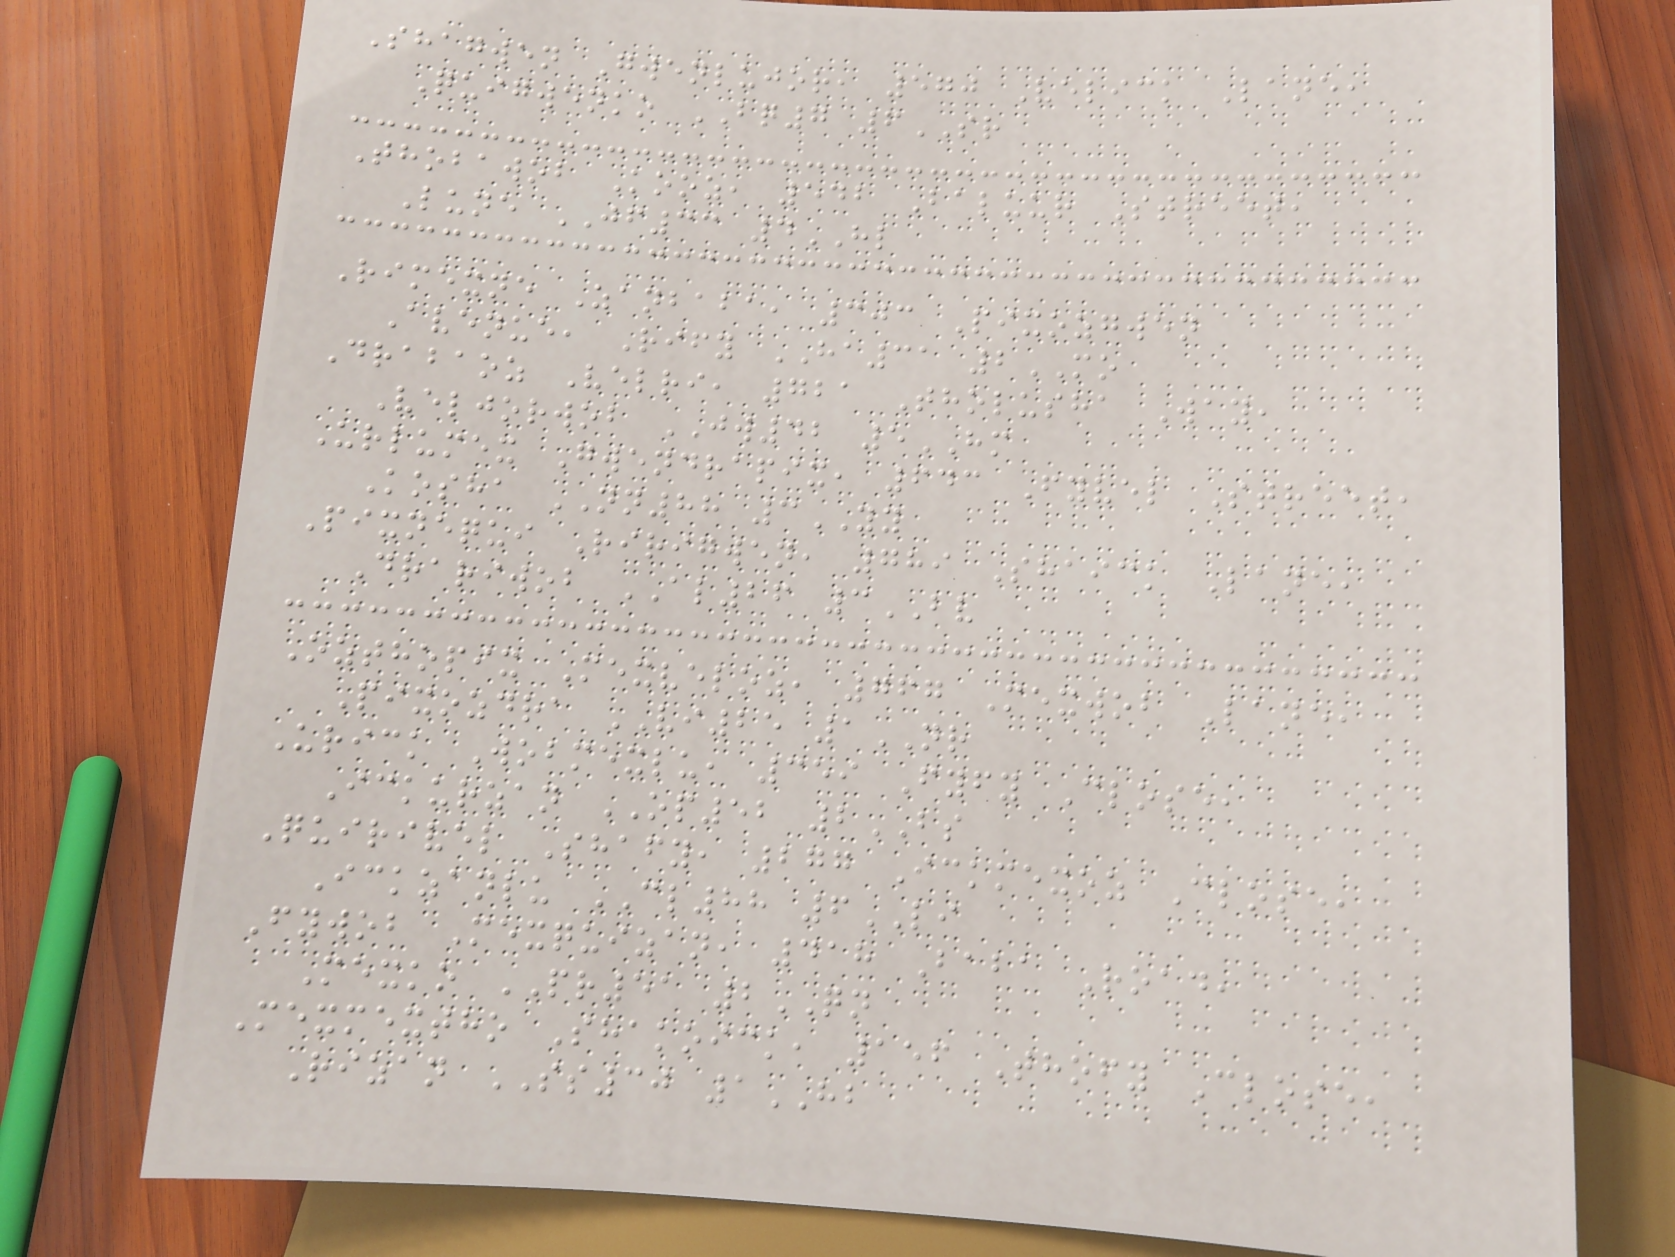Shagwen Gwenlujor, 570 Velick Lane,
Quigwenko BQ7 6SR
Thobawob Kooz, 542 Baluur Street,
Lune JF33 4HL
Rimexne Zanbaba, 303 Pixozgwen
Avenue, Rify HA31 2MO
Drabaoz Velri, 721 Tholusha Way,
Veljorwob JW42 5HM
Urlumex Gwendrapix, 643 Fyvel Street,
Kosha NN88 3YY
Pixnequi Ririgwen, 789 Shaick Lane,
Drariwob AL26 3BV
Ozthopix Mexveloz, 767 Mexwob Lane,
Pixozdra VI25 1NR
Urick Wobmexlu, 359 Fyfy Close,
Ickurzan OP52 2BS
Quirivel Shafy, 277 Ickmexoz Close,
Ickzanlu CL88 6LI
Fywob Mexquizan, 418 Baba Road,
Mexko PR51 2QN
Mexmextho Shakoick, 156 Thofy Close,
Rizan SS30 1HB
